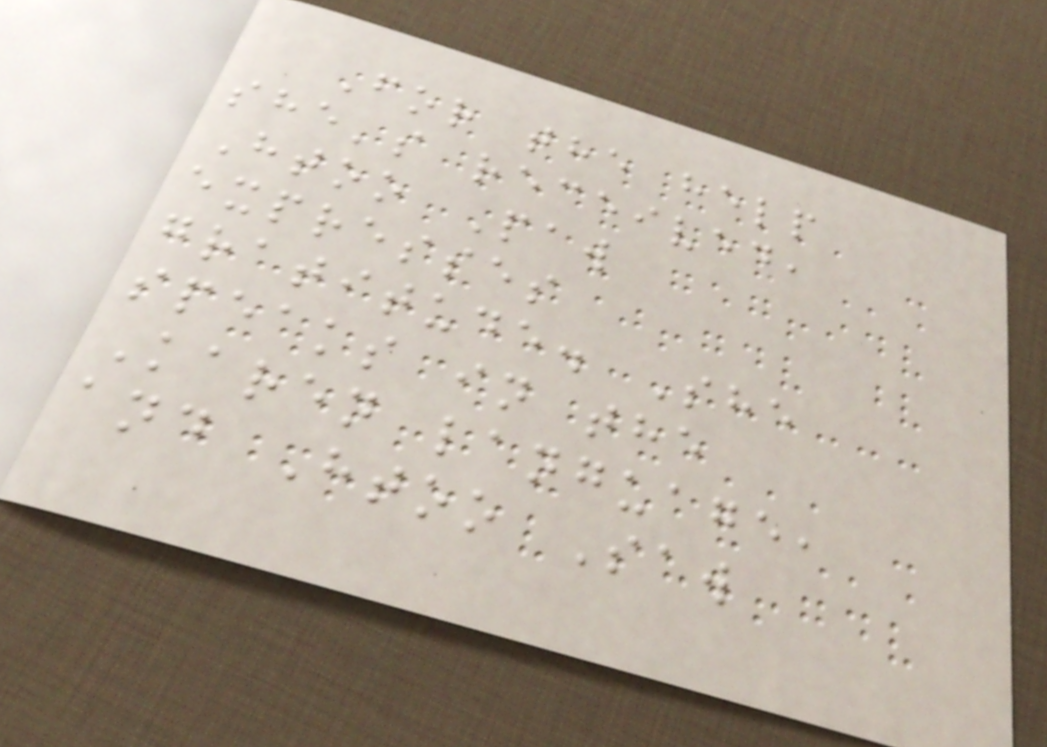For the help
she's received,
Htoo Paw
expresses
gratitude. She
speaks in the
Karen language,
and Htoo Saw
